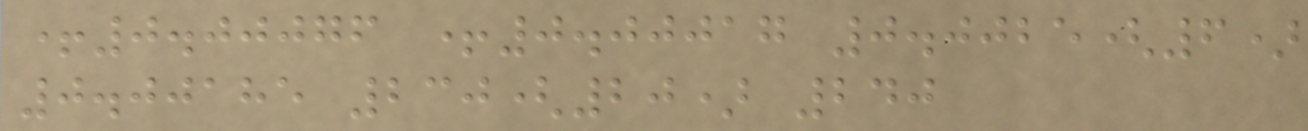+0.00076 +0.00017 0.0025(6)
0.00185 230(20) 240
